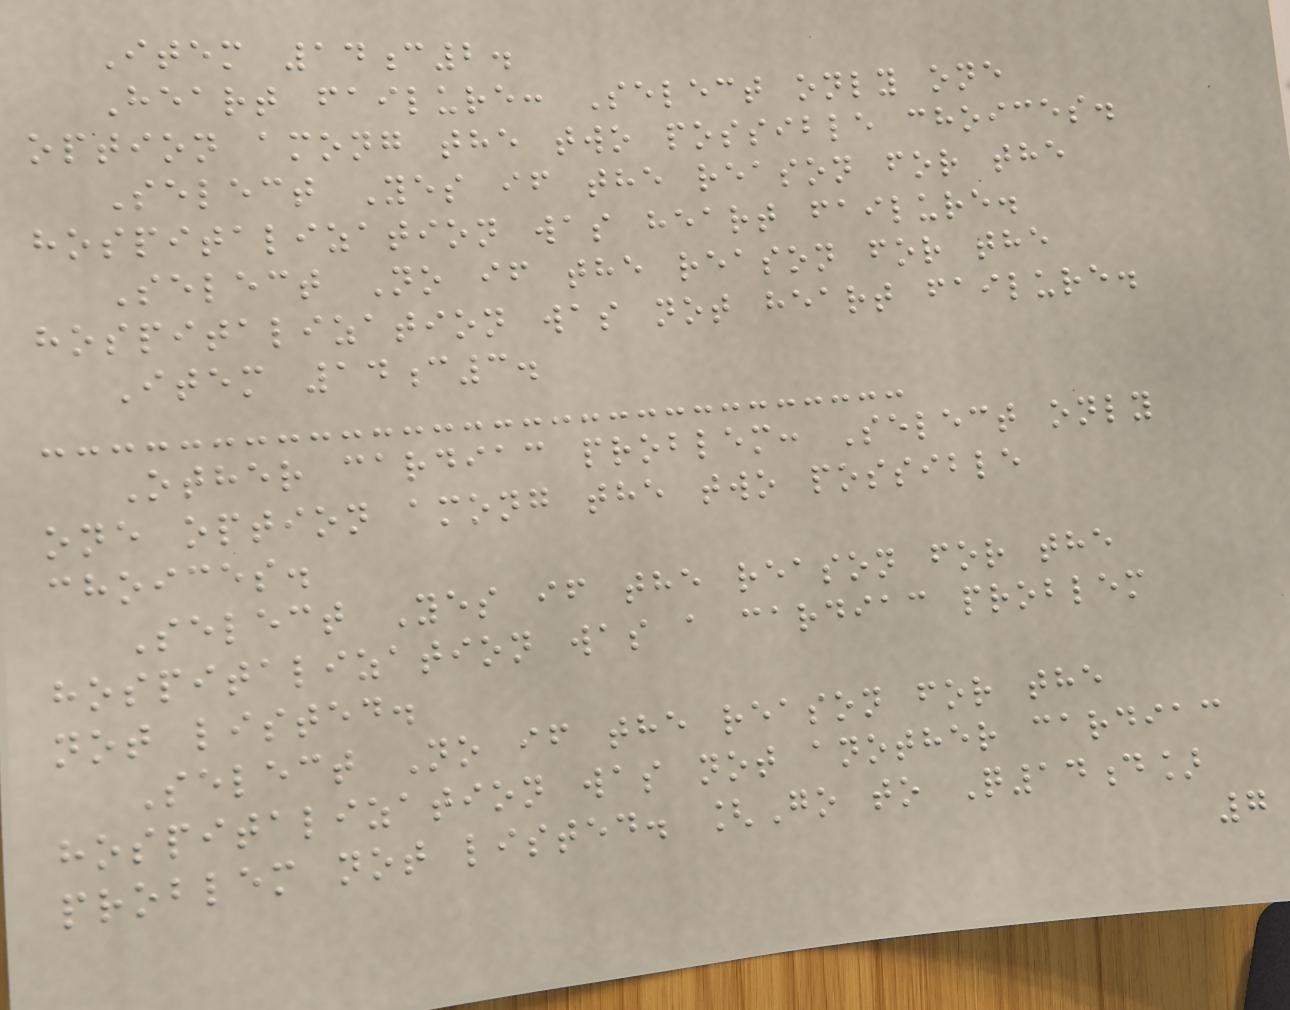Item 14c2.
Heart failure: Select only one
option among the two possible choices.
Select Yes if the reason for the
hospitalization was heart failure.
Select No if the reason for the
hospitalization was not heart failure.
Item 14c3.
Other cardiac problem: Select only
one option among the two possible
choices.
Select Yes if the reason for the
hospitalization was a cardiac problem
not listed.
Select No if the reason for the
hospitalization was not another cardiac
problem not listed. [Go to Q14d]
7
